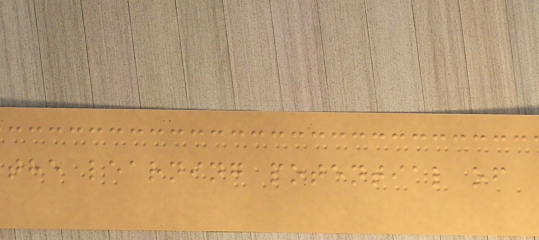the learning potential of
